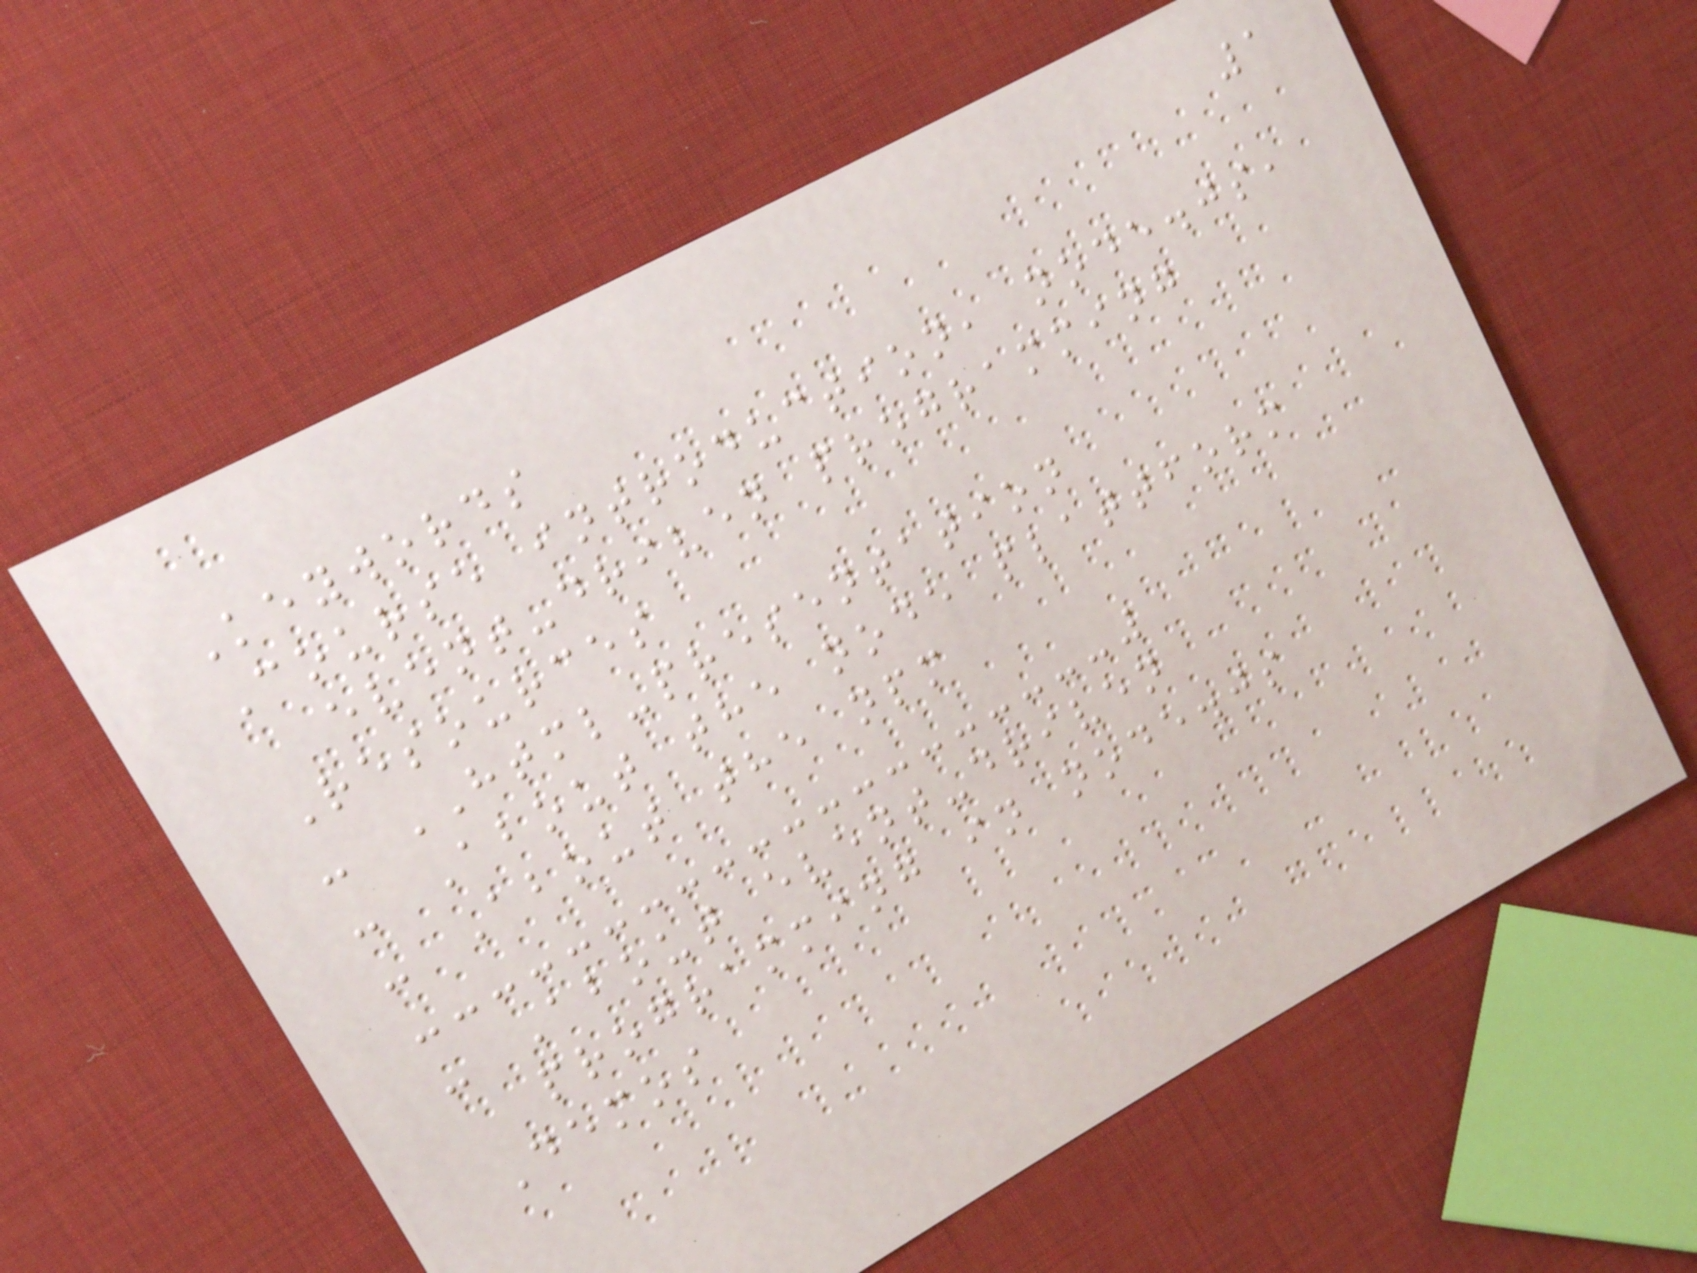1
Keywords
Course introduction, node.js,
event-driven programming
Resources
- HTML-presentation
- About the node plattform
- About the npm
- About event-driven
programming in node.js
Demos
